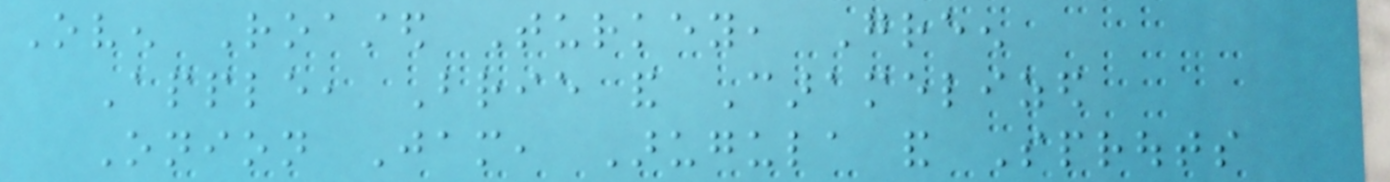Oven Roasted Turkey, Green
Apple, Brie and Caramelized
Onion Jam, Arugula and Sprouts
